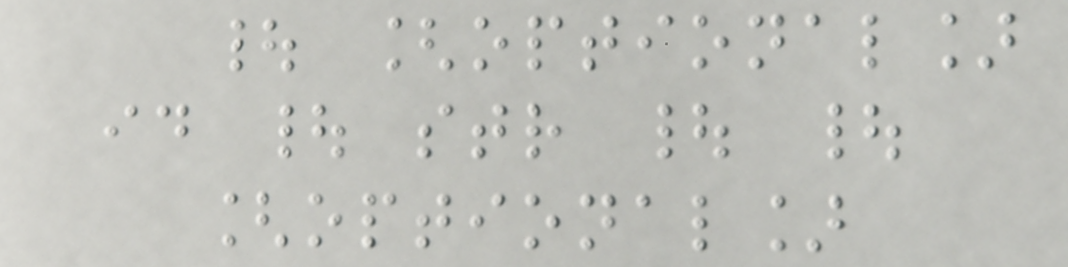| [optional]
id | str | |
[optional]
